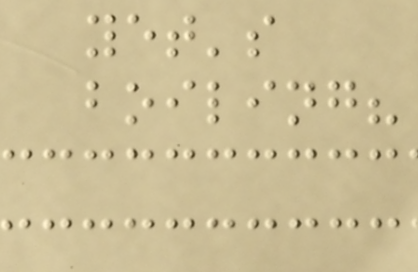yet's
boiling?
